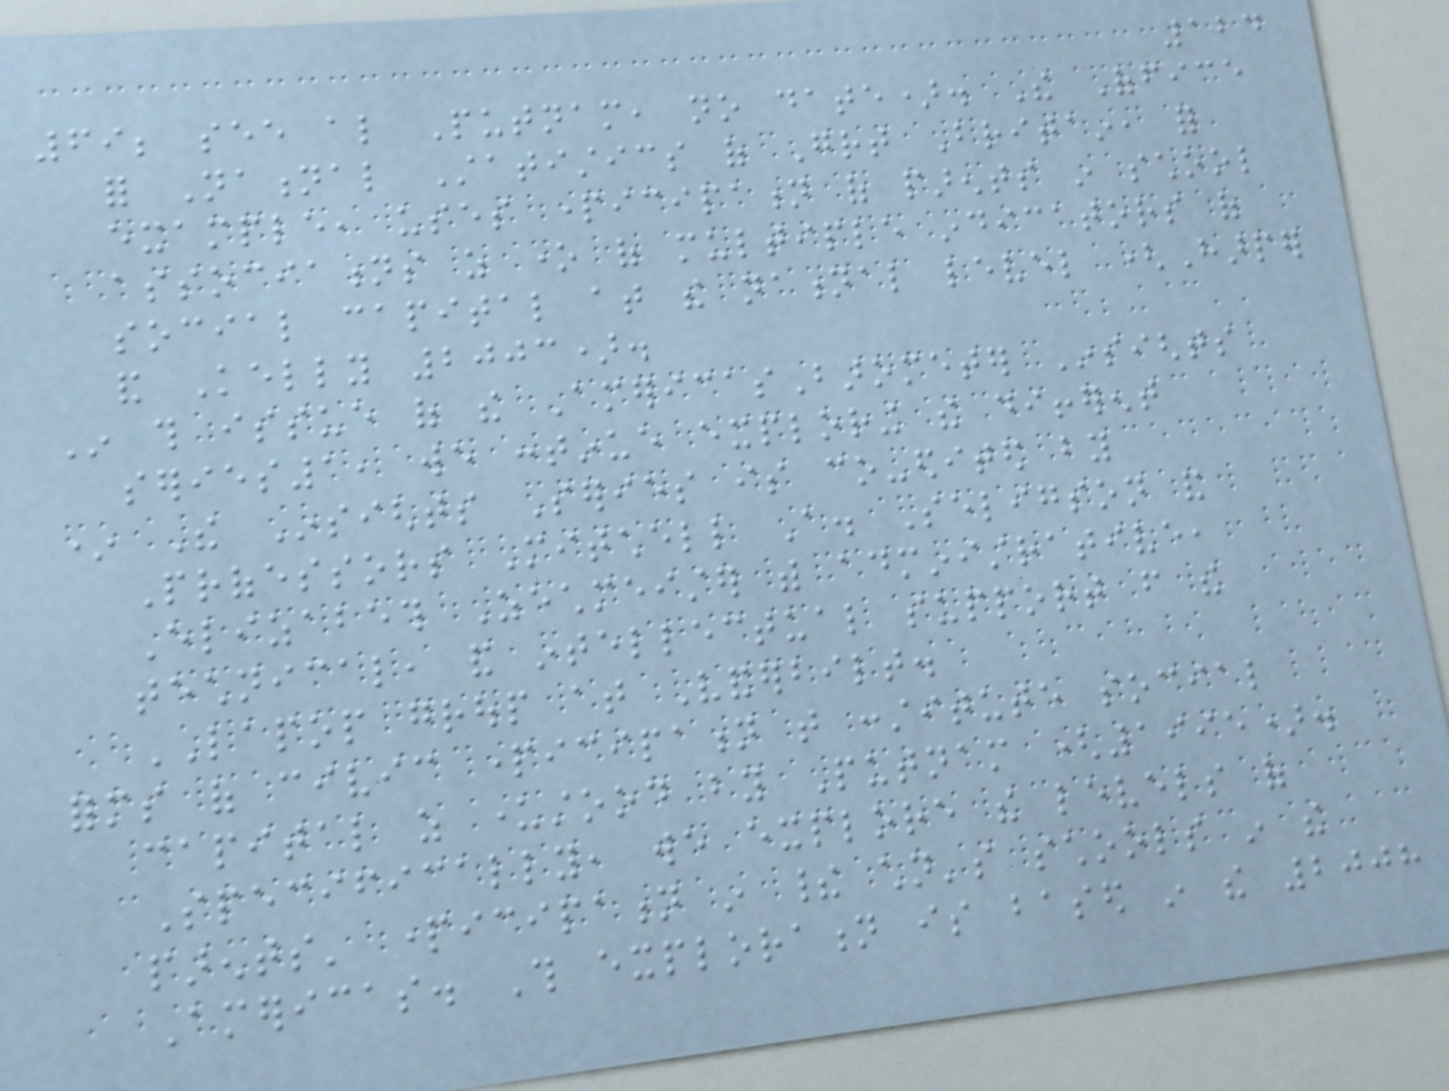124
69; see also Putnam, no date). The Office
for National Statistics of Great Britain, for
example, uses participation of parents in school
associations as one of multiple indicators of
social capital at the national level (Harper
and Kelly 2003).
In this issue of the AmericasBarometer Insights
series1, we continue exploring the different
* The Insights Series is co-edited by
Professors Mitchell A. Seligson and
Elizabeth Zechmeister with administrative,
technical, and intellectual support from the
LAPOP group at Vanderbilt.
forms of civic participation that constitute social
capital as understood by Putnam (1995).
Specifically, we explore the levels of
parents' participation in their children's schools in the
Americas. This exploration is based in the 2008
